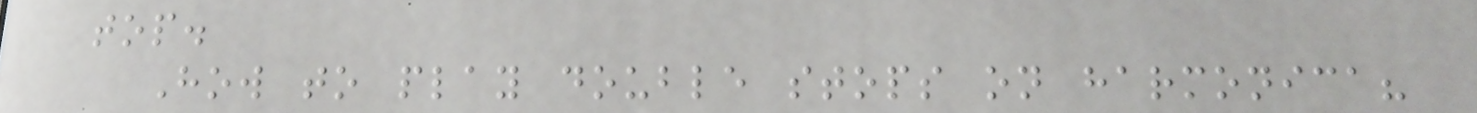top.
How to play double stops on harmonica?
